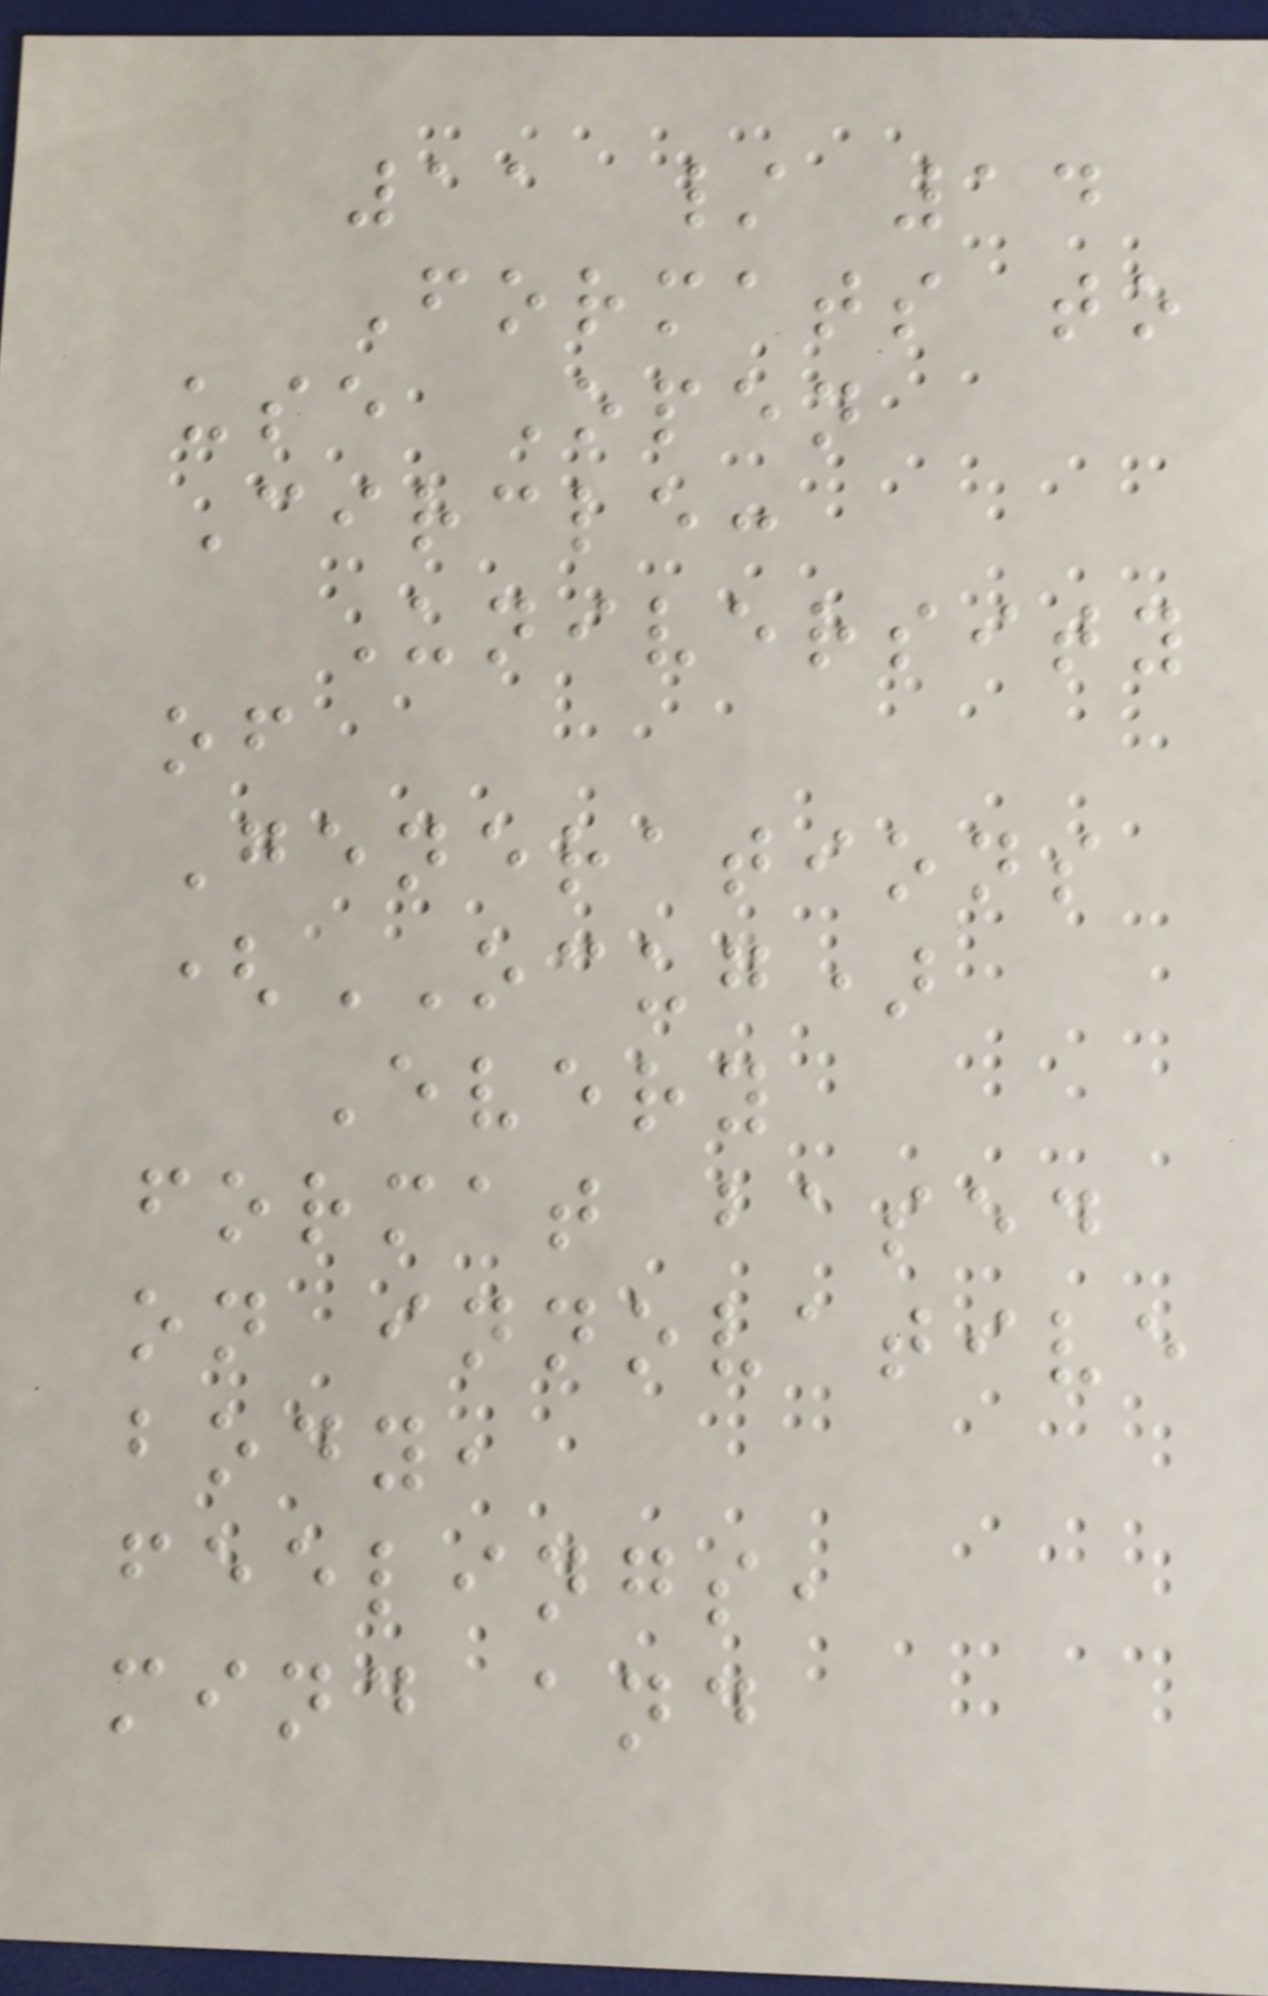11 / 14
Formats to
use Open
Circle:
University
of
Generations
(OCUG)
Every
format based
on innovative
body,
feelings,
mind and
